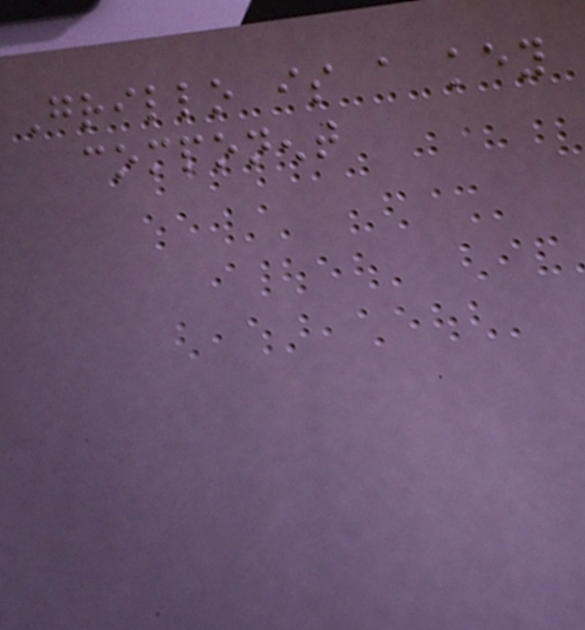Grillo is a key
component
